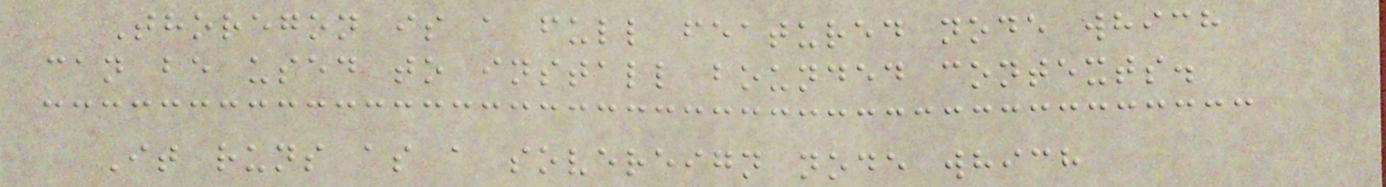Thoregon is a full featured node which
can be used to install bounded contexts.
It runs as a sovereign node which
